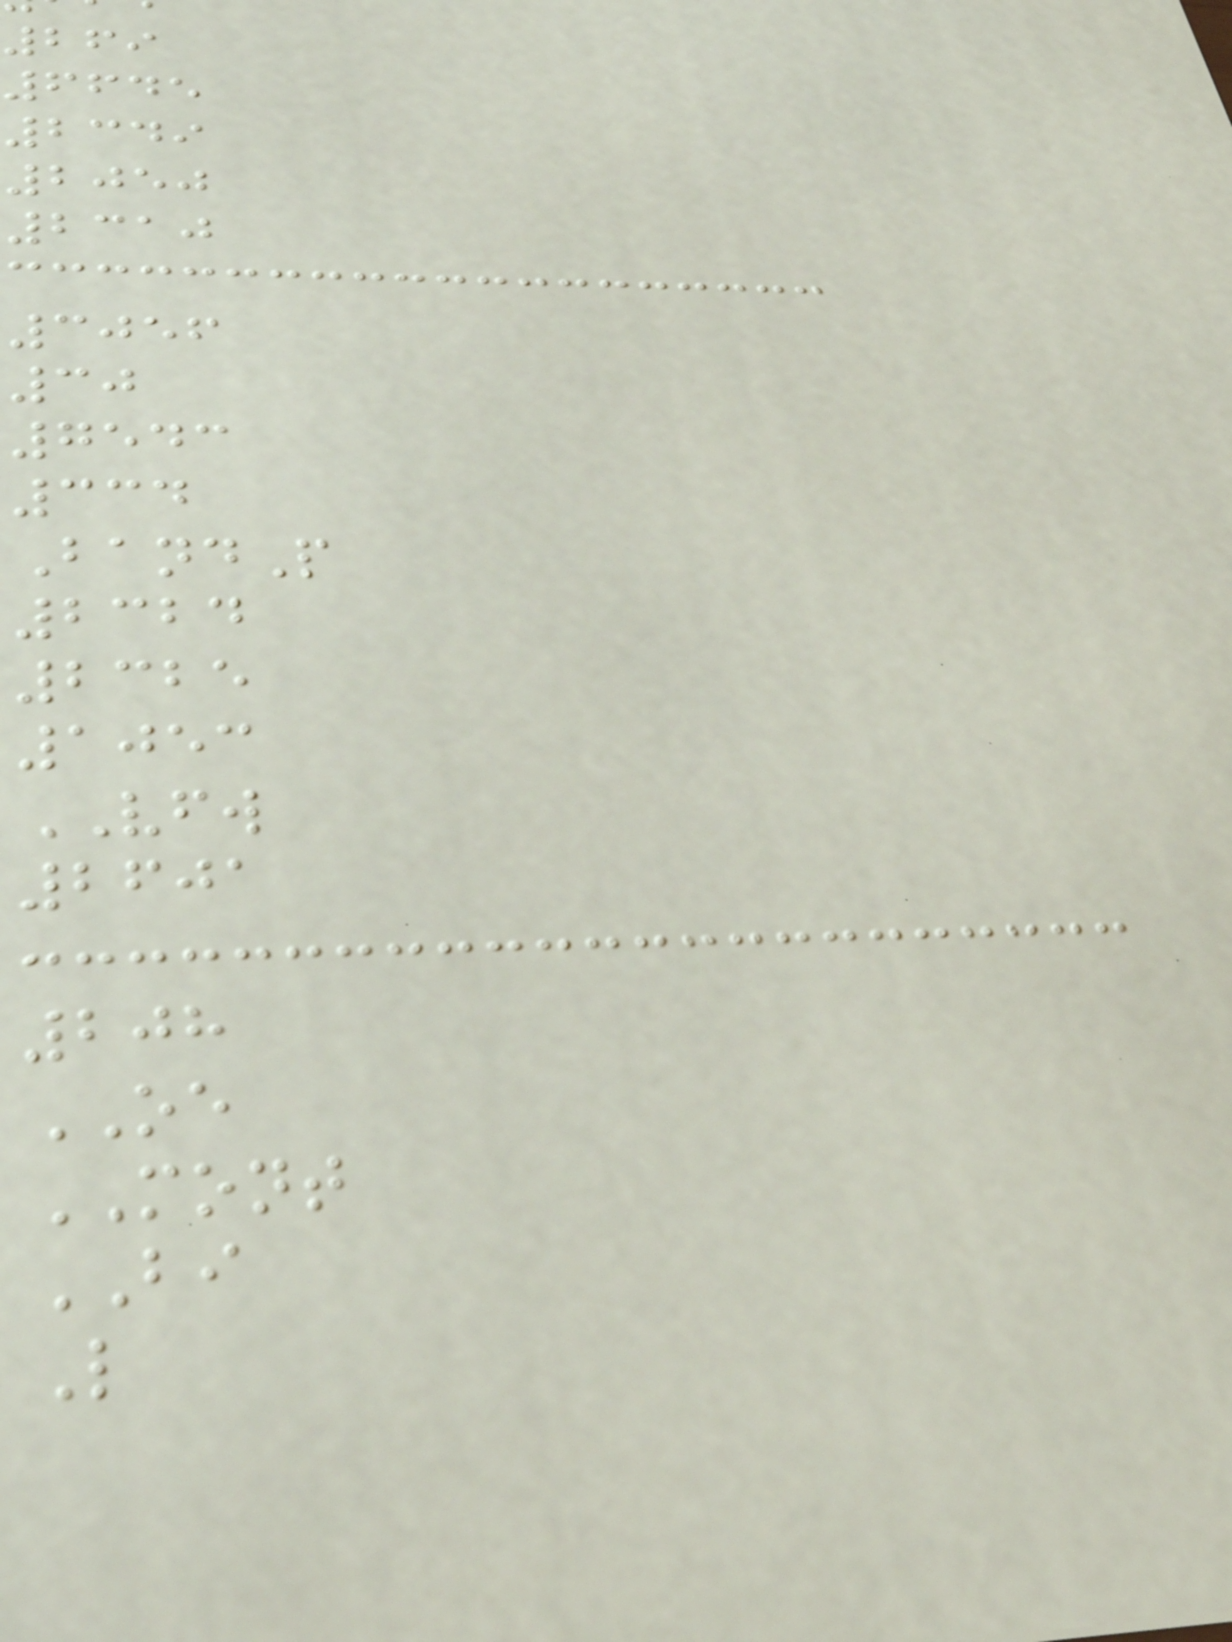269
6645
2349
2050
2310
3056
30
7543
334
BandP
2324
2325
1053
VFW
2601
208
OE
MONT
BI
L
